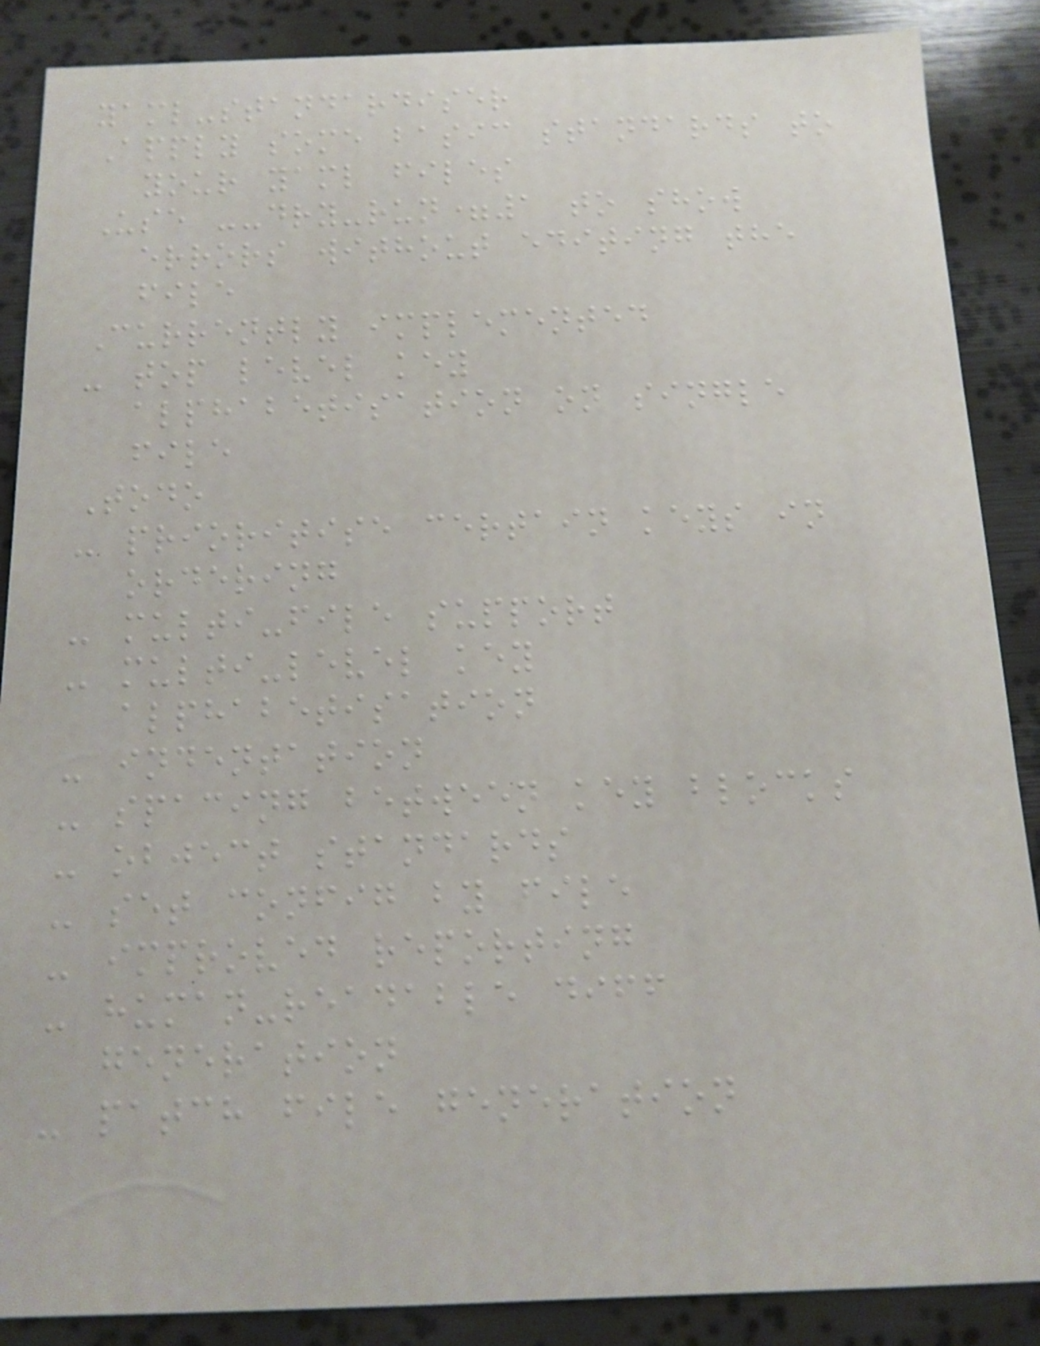yaml-standardiser
Apply some basic standards to
your yaml files
Use --dry-run=1 to show
errors without editing the
file
Currently implemented
- top level key
alphabetisation on single
file
Todo
- prioritise certain keys in
ordering
- multi-file support
- multi-level key
alphabetisation
- indentation
- spacing between key blocks
- object standards
- set config by file
- improved reporting
- human-readable diff
generation
- patch file generation
